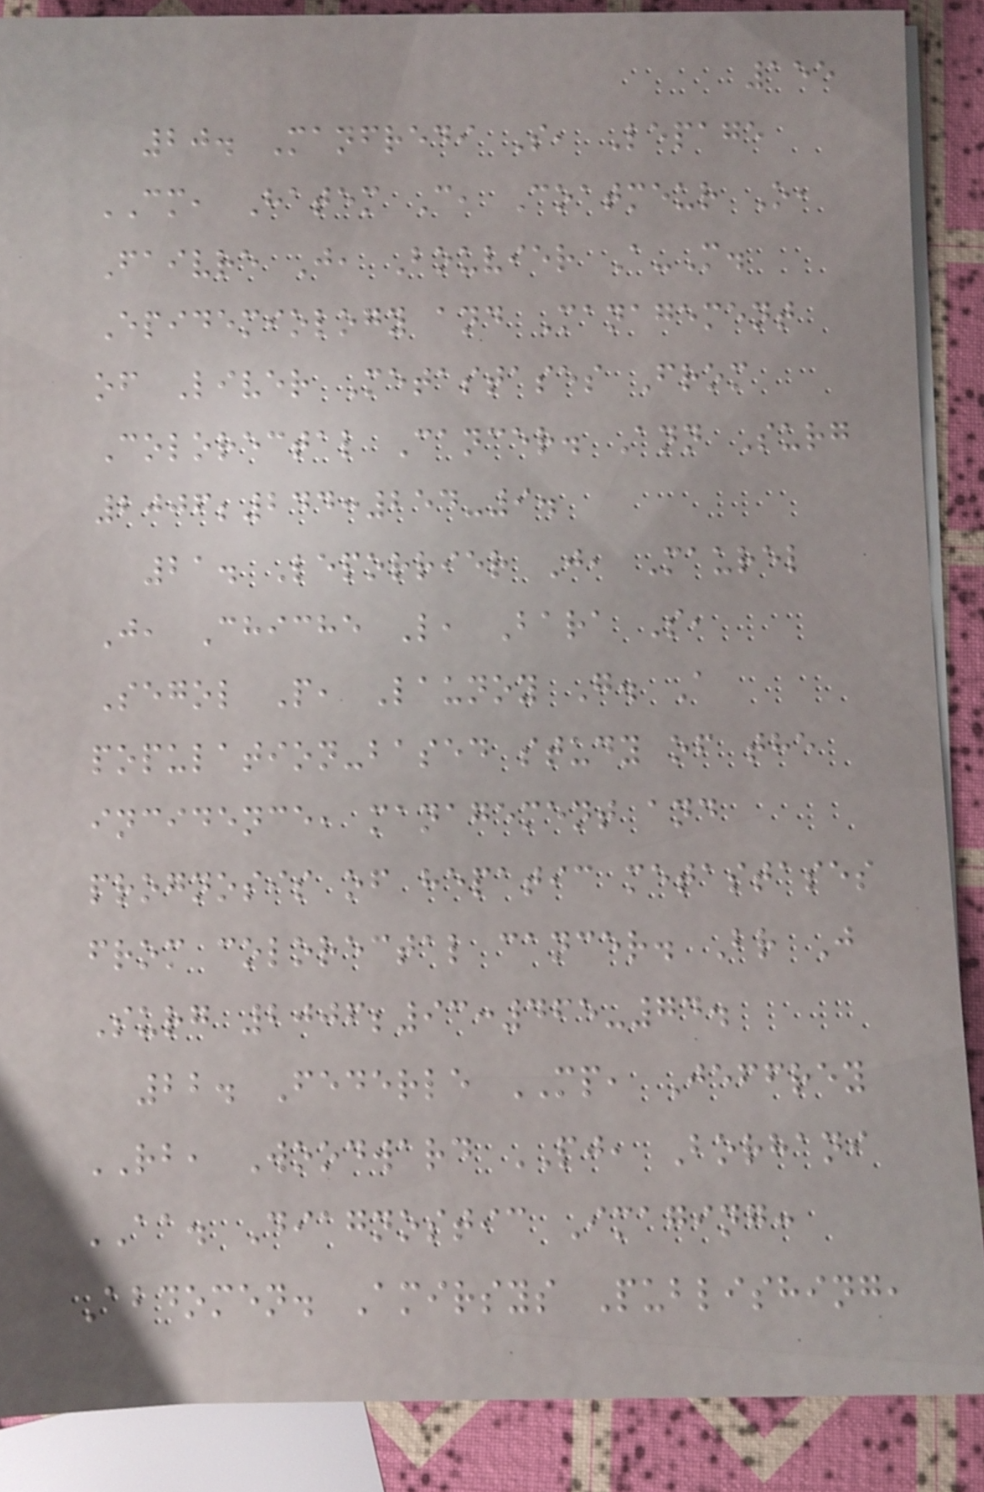155
20. Manfredi S, Lepage
CM, Hatem C, Coatmeur O,
Faivre J, Bouvier A-M.
Epidemiology and Management
of Liver Metastases From
Colorectal Cancer. Ann Surg
2006;244:254-9.
21. Leporrier J, Maurel
J, Chiche L, Bara S,
Segol P, Launoy G. A
population-based study of the
incidence, management and
prognosis of hepatic metastases
from colorectal cancer. Br J
Surg 2006;93:465-74.
22. Federle MP, Jeffrey
RB, Woodward PJ, Borhani
AA. Diagnostic Imaging:
Abdomen. Amirsys Publishing,
